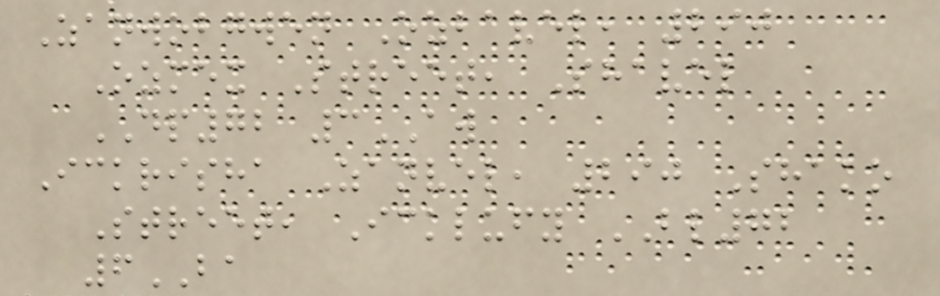Zanwobgwen Ozbavel, 290
Ozmex Street, Shavel
DP72 3AW
Ickrisha Zanvel, 290 Shako
Street, Icklufy BL72
6BA
